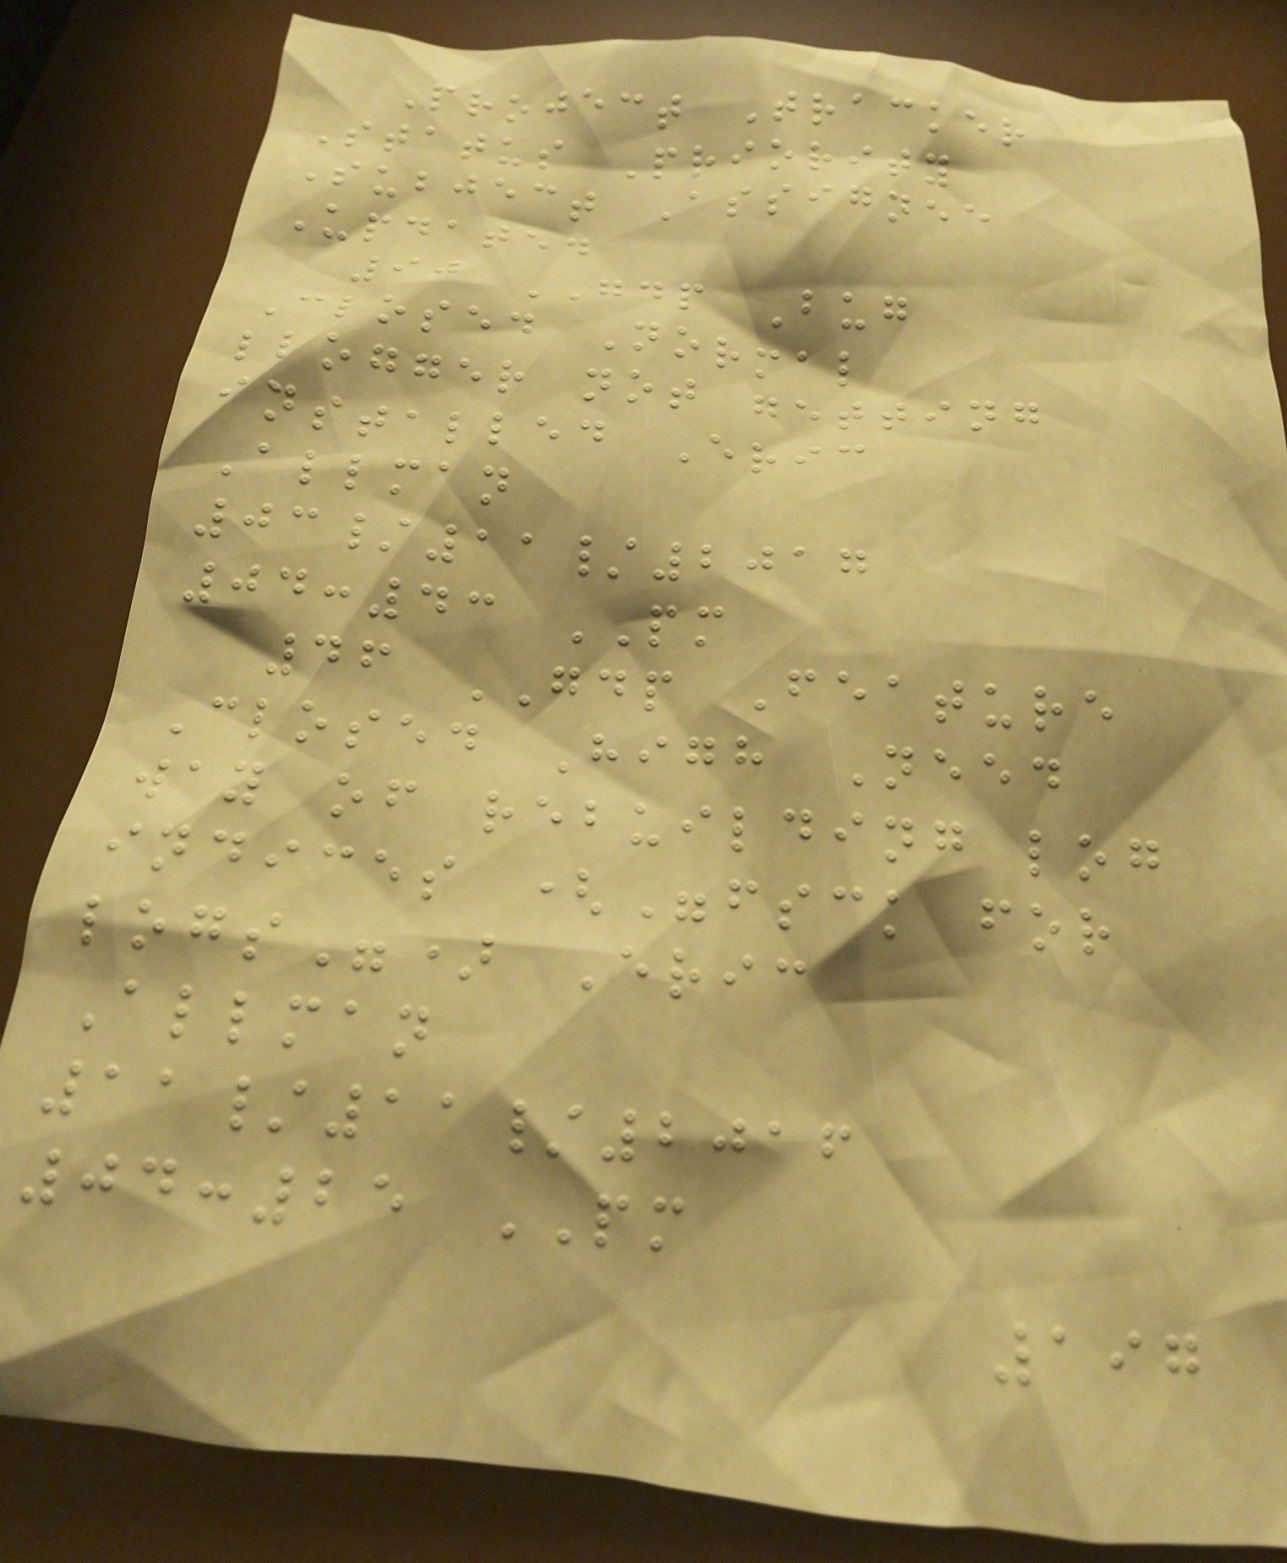Project Tracker
Status Priority
Subject Assignee
Updated
90 GDP Bug
Closed Normal
llogger not getting
installed Eric
Allman
03/11/2017
04:43 PM
46 GDP Feature
Closed High Need
way of rebuilding log
indices ("fsck for
logs") Eric
Allman
11/11/2016
04:25 PM
197
